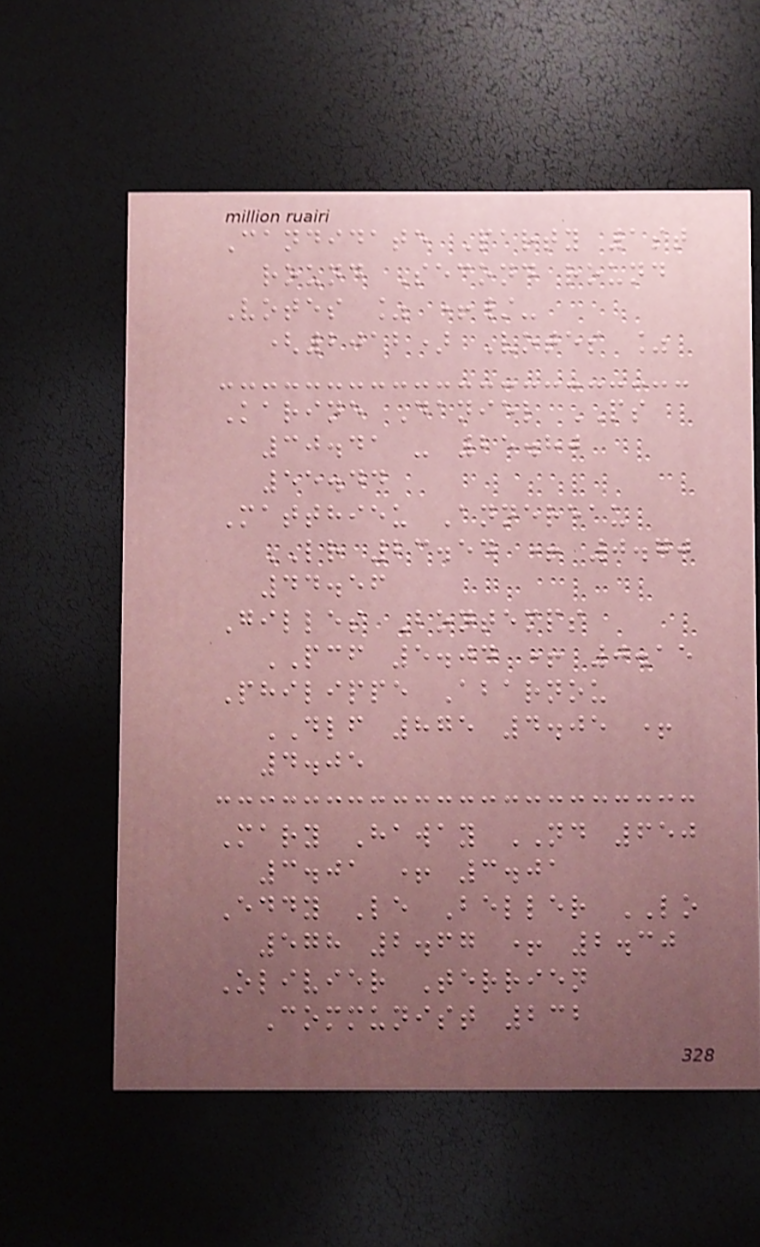Candidate Party 1st
round Second round
Votes % +/-
(2012) Votes %
Karine Daniel PS
30.41 - 25.80
55.44
Matthieu Annereau
LR 23.54 + 0.70
44.56
Gilles Bontemps
PCF 5.04 + 0.15
Philippe Abarnou
DLF 875 4.05 +
4.05
Mary Haway ND 650
3.01 + 3.01
Eddy Le Beller LO
578 2.67 + 2.30
Olivier Terrien
Communist 232
